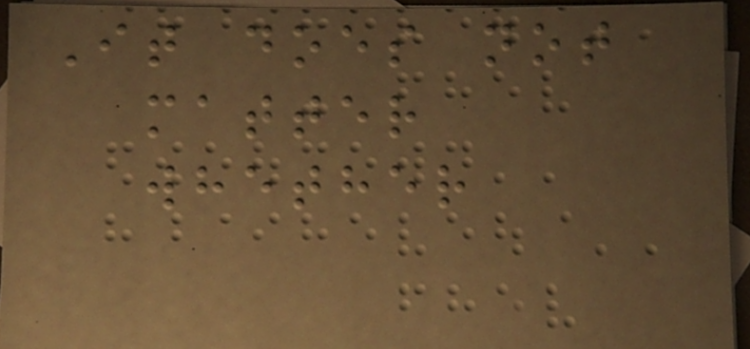It does not
matter
whether
